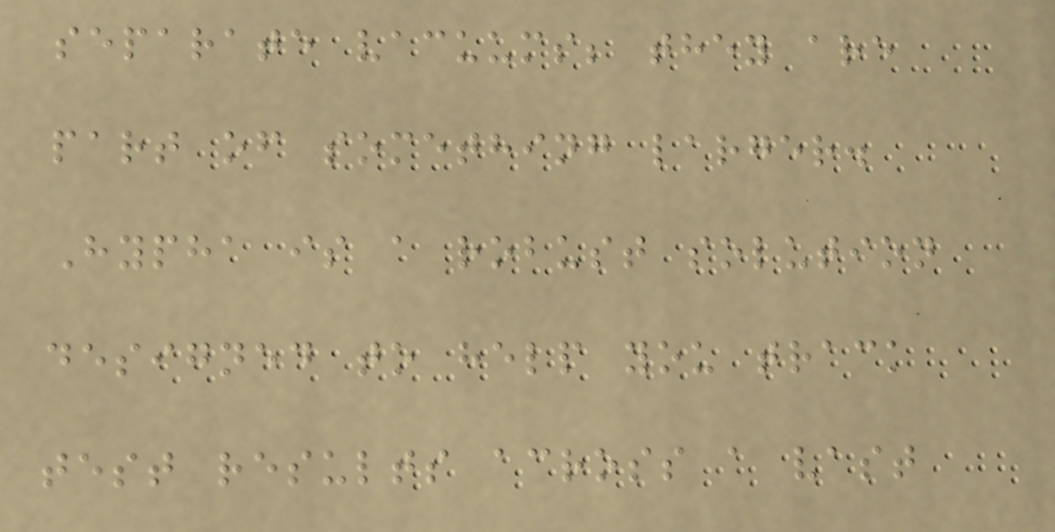separate vacuums; they are
part of something larger.
Hypha is a robust solution
designed to help you track
test results across a vast
